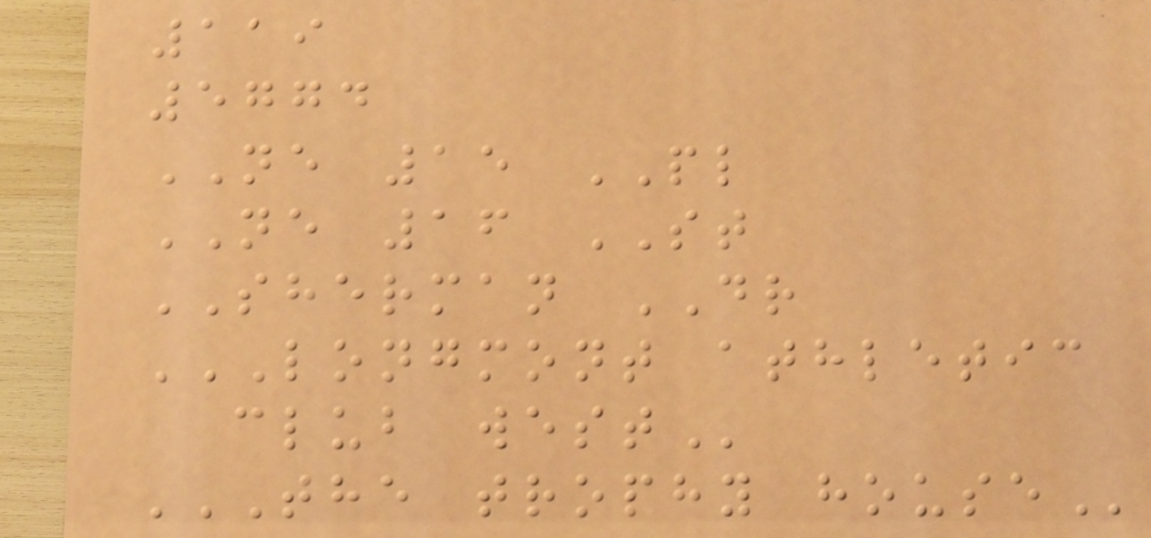119
5774
NE 15 PL
NE 16 ST
SHERMAN DR
LONGMONT ATHLETIC
CLUB WEST
THE TROPHY HOUSE
